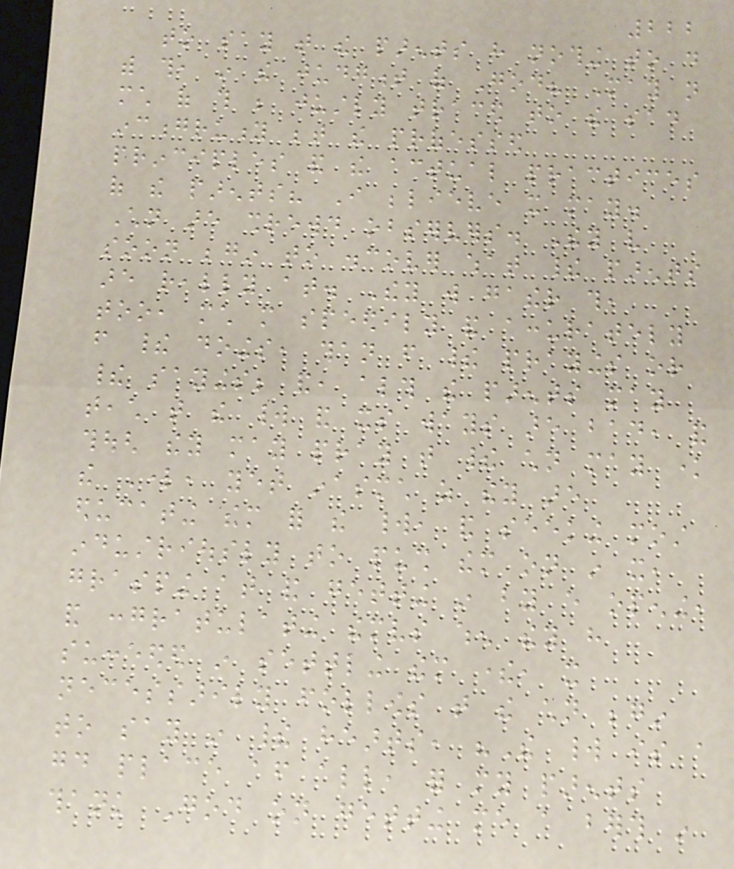222
to say that the parents have nothing to do
with this, in the judgment of God? May not
much of this be justly traced to the sad
incongruity between the professed
principles and the actual practices
of the parents? I believe it may.
Children are shrewd observers. They very
soon begin to discover what their parents
are really at. They will gather this,
too, much more speedily and accurately
from their doings, than from their prayings or
their sayings; and, although the parents may
teach that the world and its ways are bad, and
though they may pray that their children may know
the Lord, yet inasmuch as they are
educating them for the world, and seeking most
industriously to push them on in it,
grasping at and getting in by every opening,
and congratulating themselves when they have
succeeded in settling them there, it
necessarily follows that the children begin
to say in their hearts, "The world is a
good place after all, for my parents
thank God on getting me a berth in
